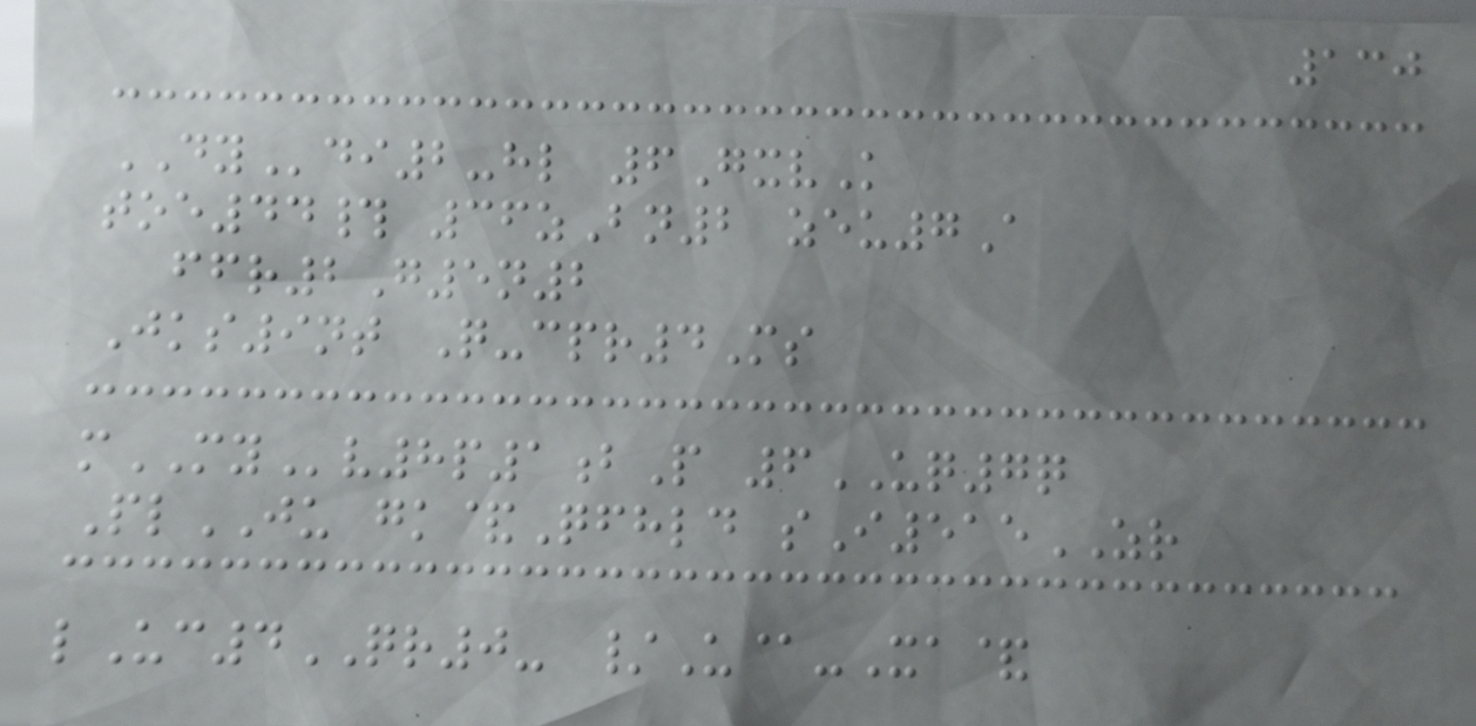130
DYdi2-hl 6GxvK
toe44# 36zBn2 zeu7A
ffr2G5n2
Jks9nt Q-cpr4Ms
mMYv8p1bP 6UQ7q
PlJU gk&Qfhld sI515ZR
lUc4QR0- /U@-Xa&
